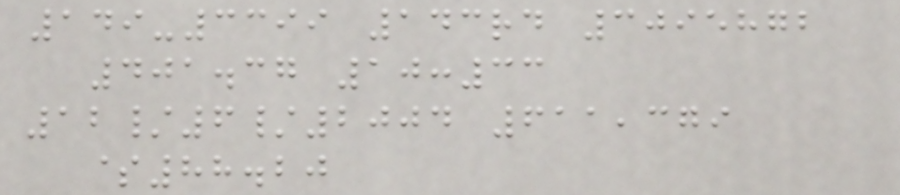149-3399 143rd 3095872
401.37 10:33
12/6/2004 611,379
$88.20
